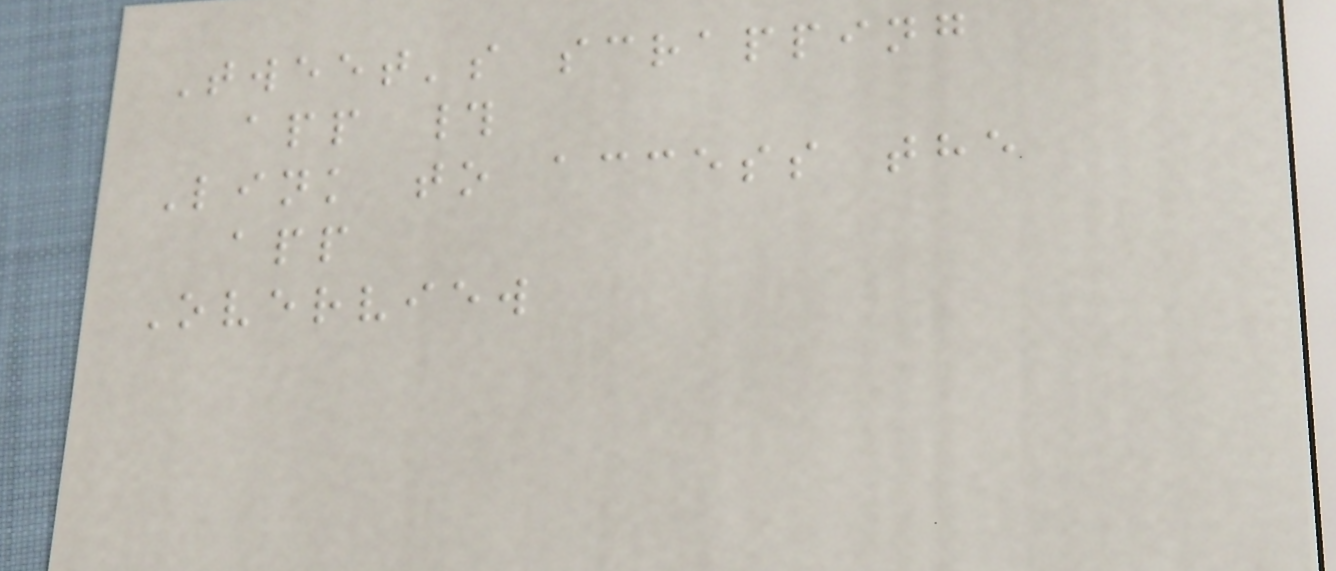Tweet's scrapping
app #
Link to access the
app
Overview
